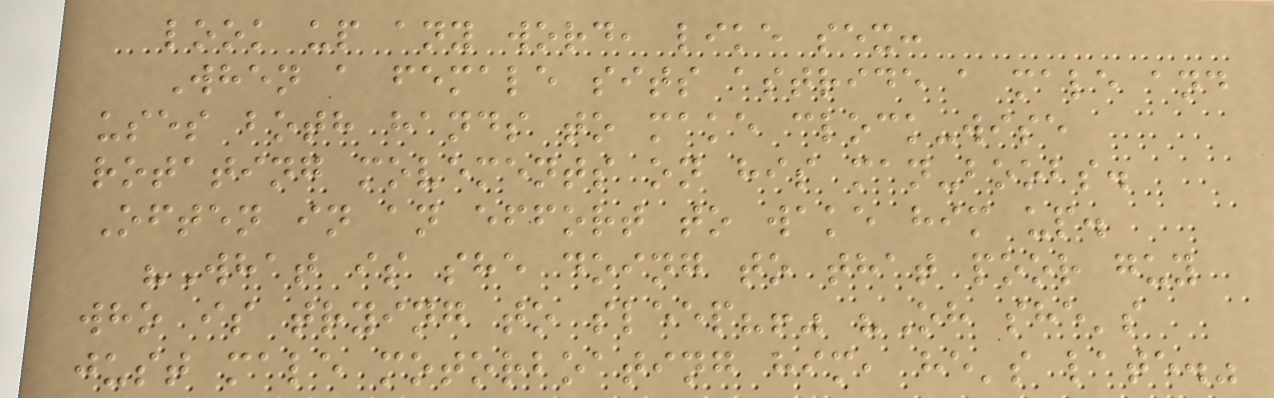look up any word, like sex:
When a female sits astride a male and
uses both hands to make clock-wise
rotating movements on his man-boobs.
Often in an effort to wake him up.
"What is she doing to that poor guy
who is trying to sleep?!" "Oh she's
just male motorboating him, he's late."
